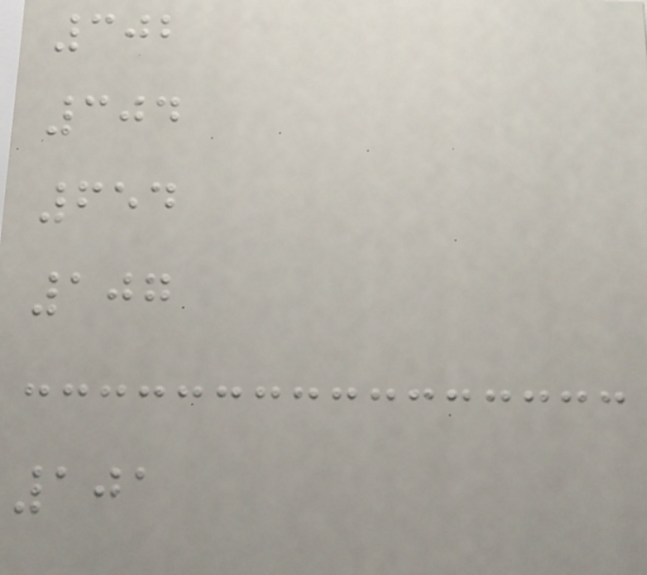302
304
654
107
101
